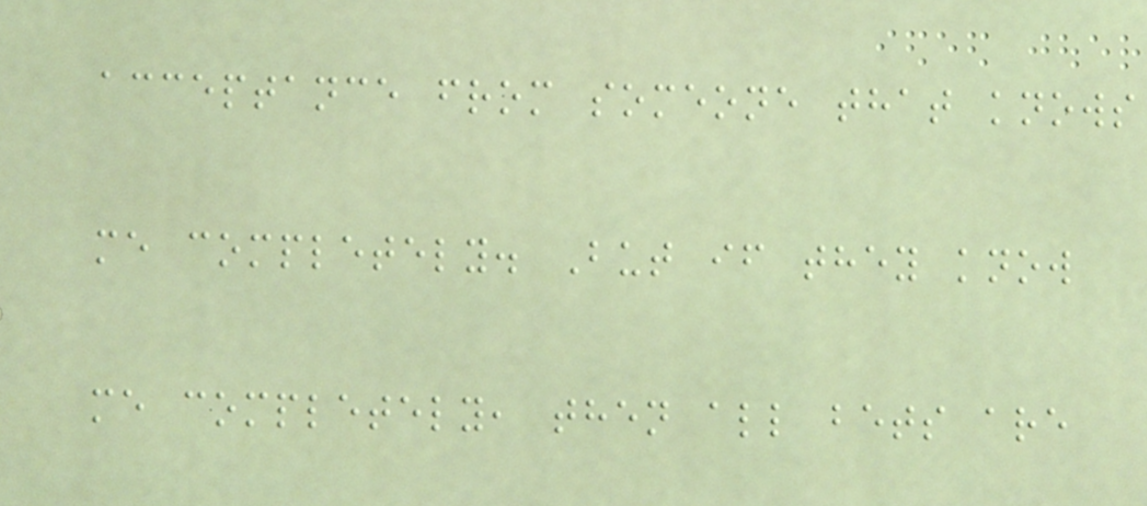acceptance from someone that knows
me completely. But if they know
me completely, then all bets are
